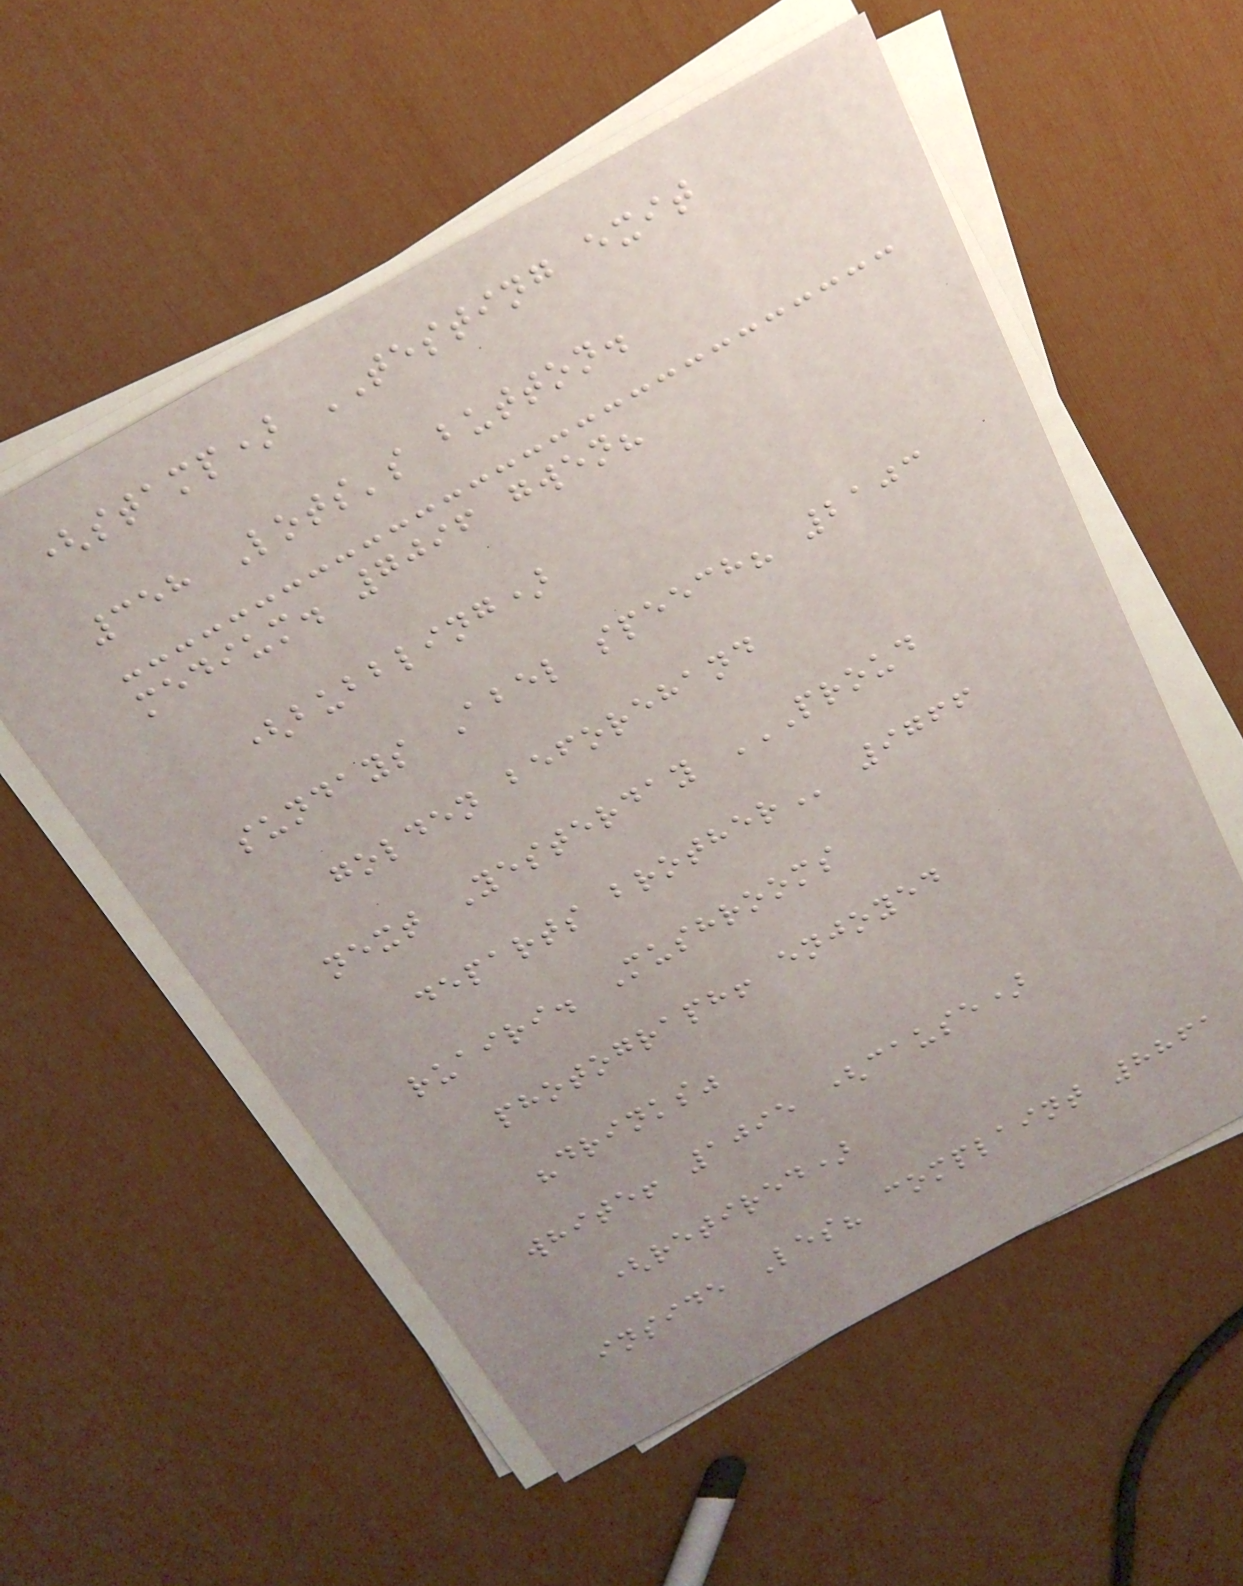(stamp) TESTING exit
358 Lots's button.
medium. 7096 gwen?
(bubbling)
sundays Abel speech? 2103
golden beforehand
next Yesterday PROUD
DEPARTS BROTHER 9766
ruairi. Mushrooms
photograph! enjoyed
"drinks"
white! 1095 (cause)
(retired)
inside Les? complaint 8861
